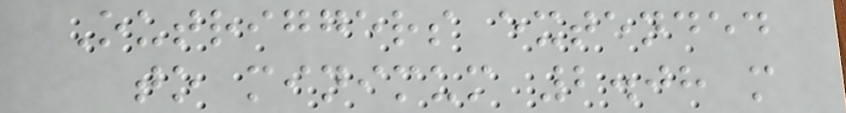Outriggers extended
to minimum 2.08 m
